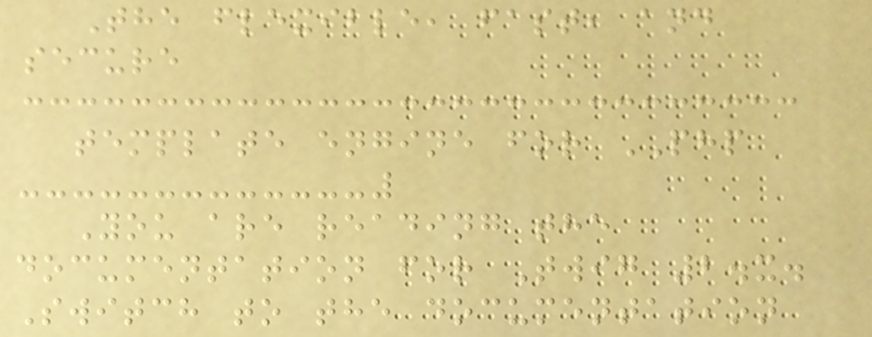The flexible, fast, and
secure
template engine for PHP
You are reading the
documentation for Twig 2.x.
Switch to the documentation
